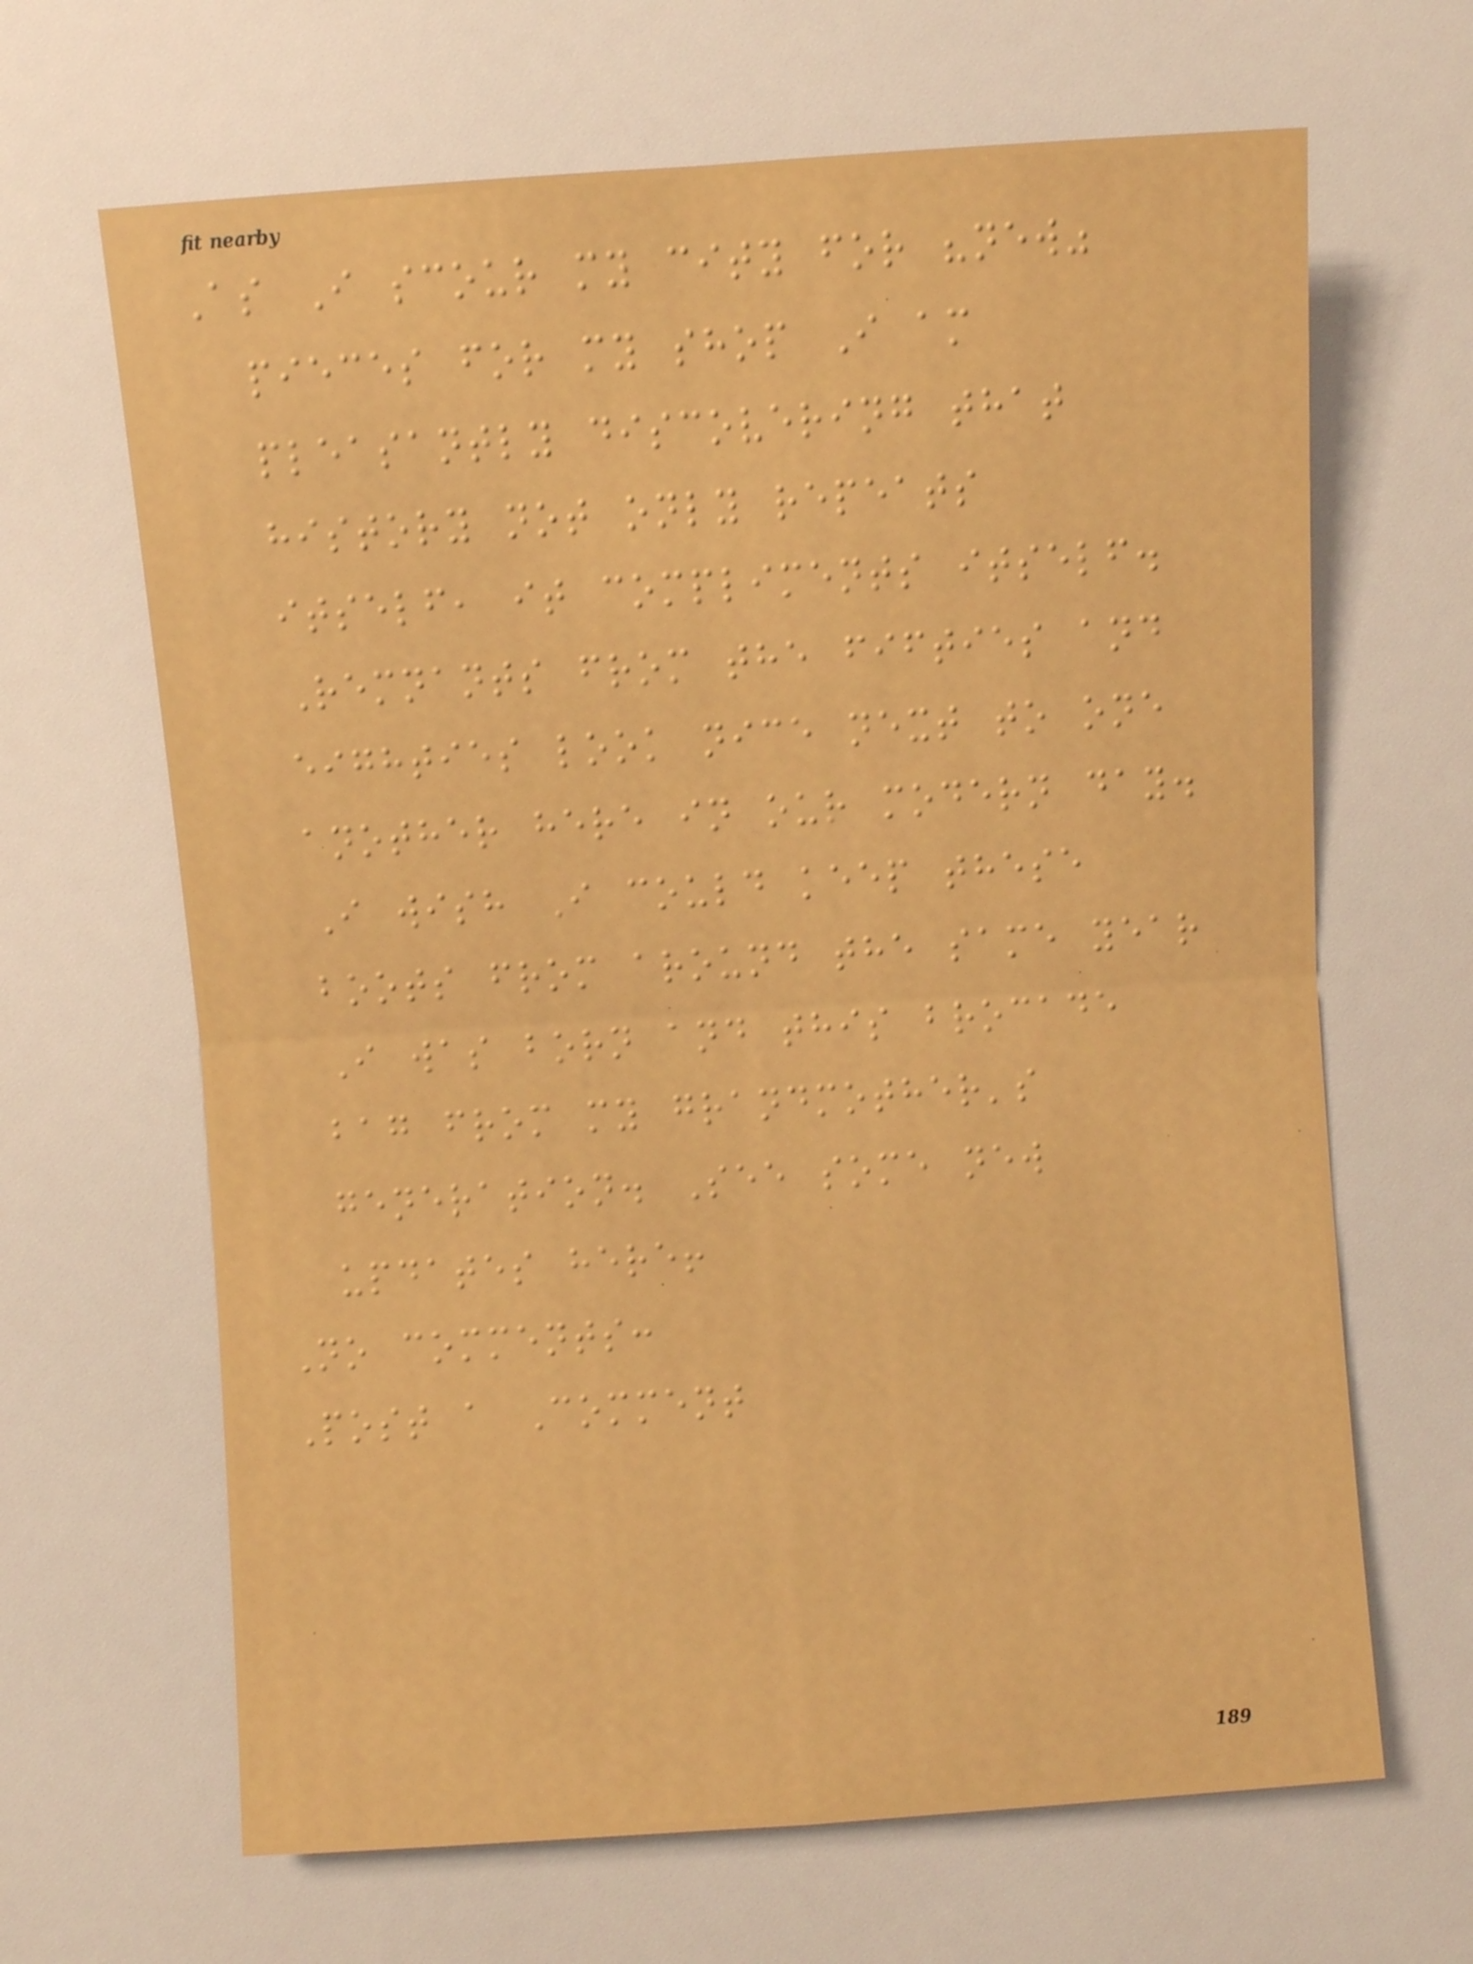As I scour my city for "new"
pieces for my shop I am
pleasantly discovering that
history not only repeats
itself, it compliments itself.
Remnants from the fifties and
eighties look nice next to one
another here in our modern day.
I wish I could keep these
boots from around the same year
I was born and this brocade
bag from my grandmother's
generation. See some new
updates here!
No comments:
Post a Comment
